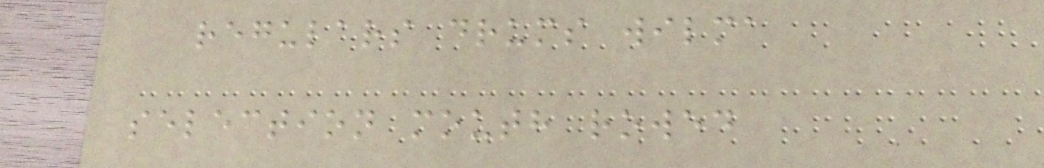regulars drums wilma
selection mouth rowed
